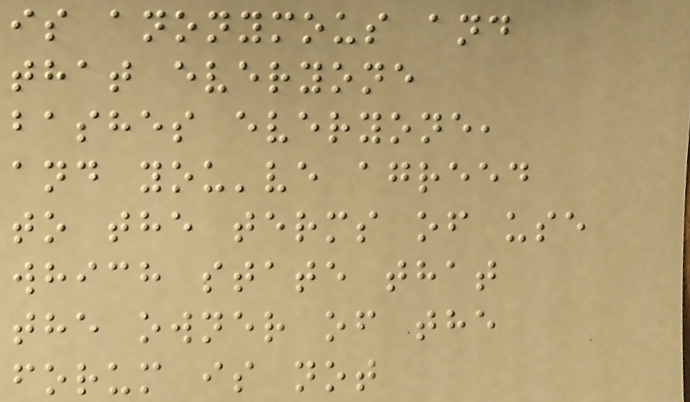is anonymous and
that everyone
bashes everyone,
and you've agreed
to the terms of use
which state that
the owner of the
forum is not
